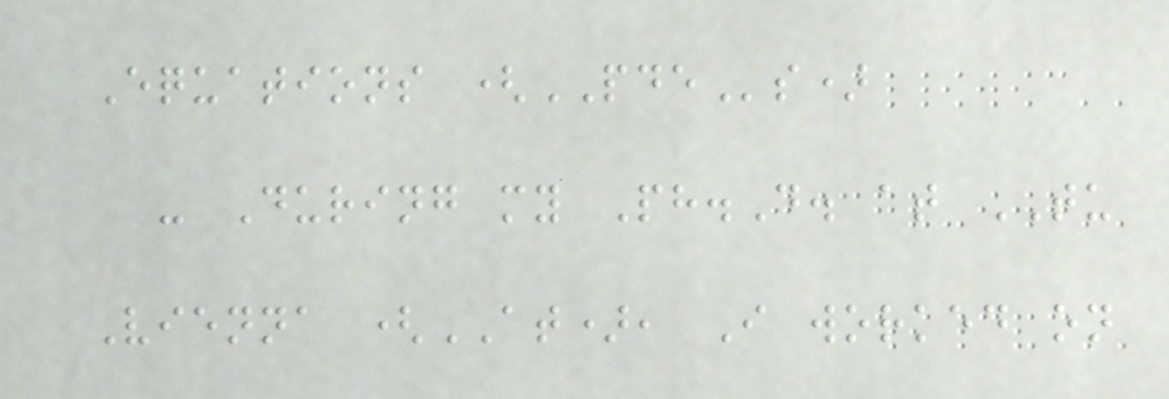Equations (PDEs)
- During my Ph.D. at TU
Vienna (AT), I worked on
